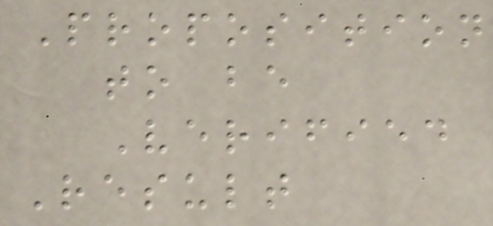Proposition
to be
Verified
Result
